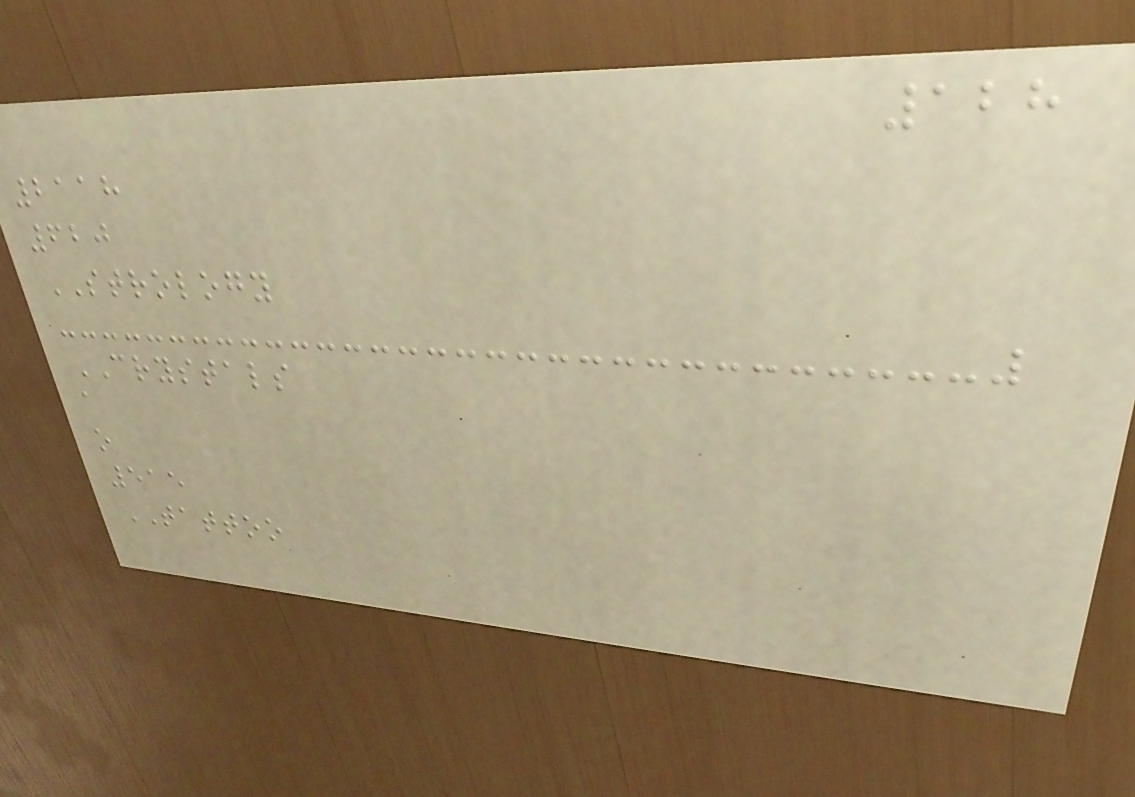128
2118
620
STROLOGY
CRYSTALS
a
o
515
TATTOO
